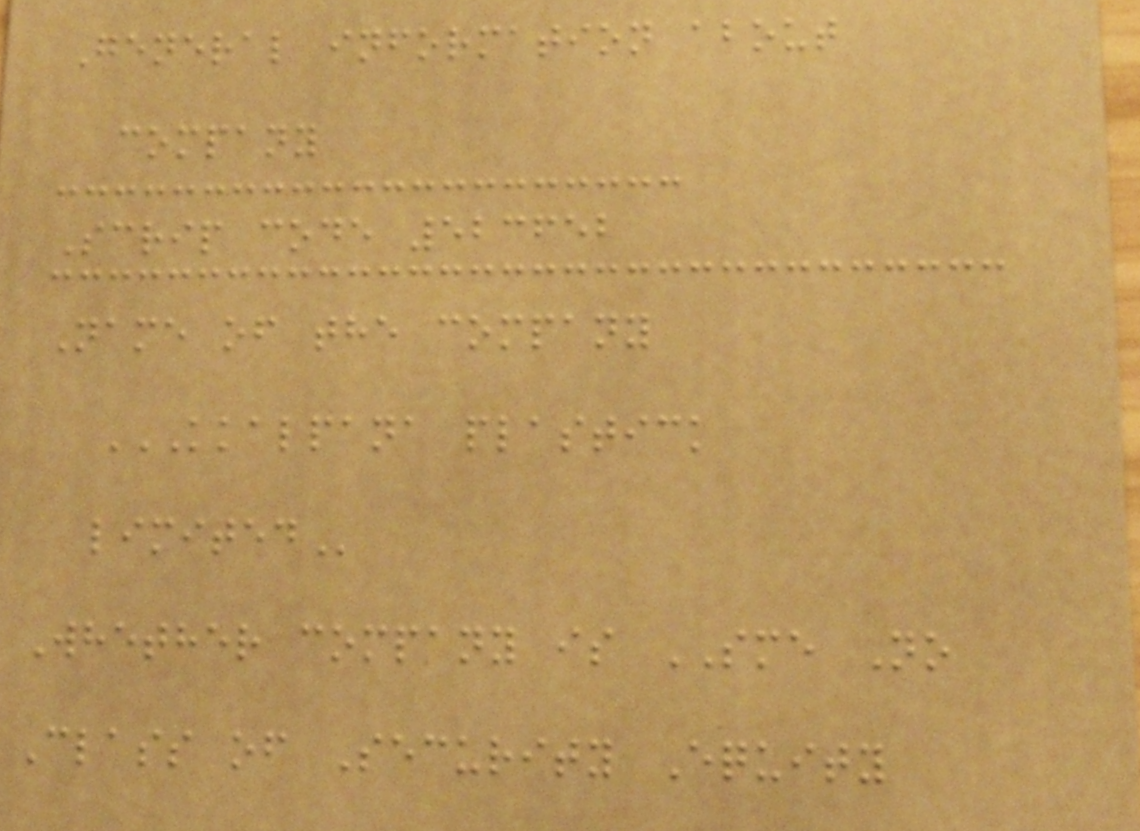General information about
company
Scrip code 523652
Name of the company
KKALPANA PLASTICK
LIMITED
Whether company is SME No
Class of Security Equity
